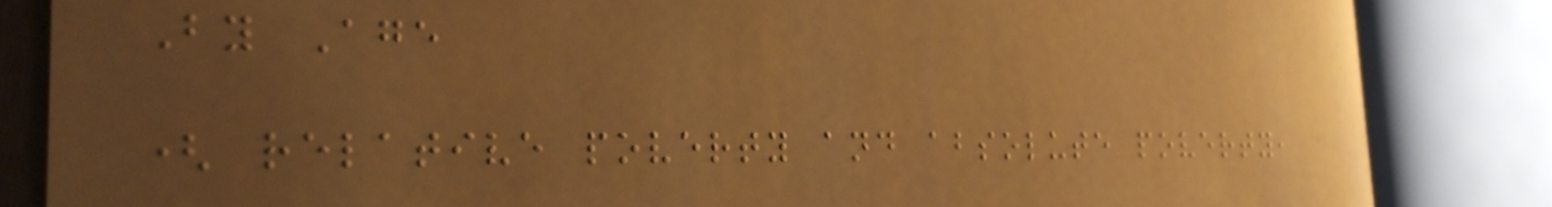By Age
( relative poverty and absolute poverty,
